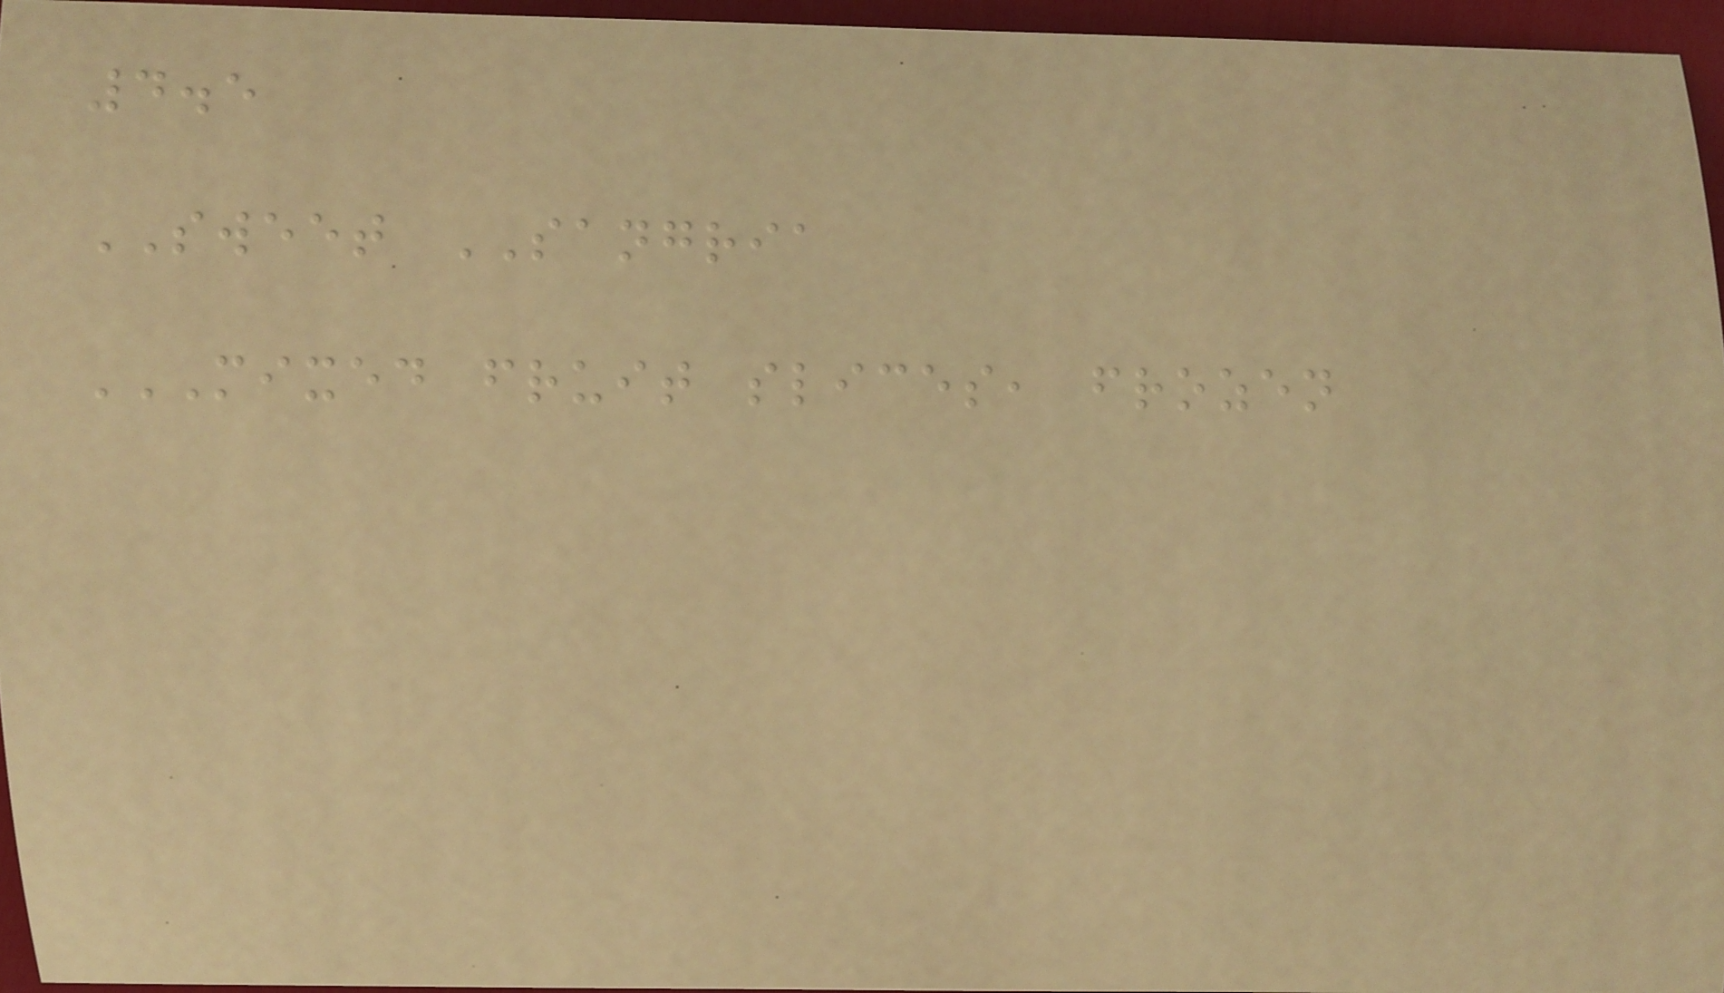4.5
SWEET SANGRIA
MIXED FRUIT SLICES, FROZEN
